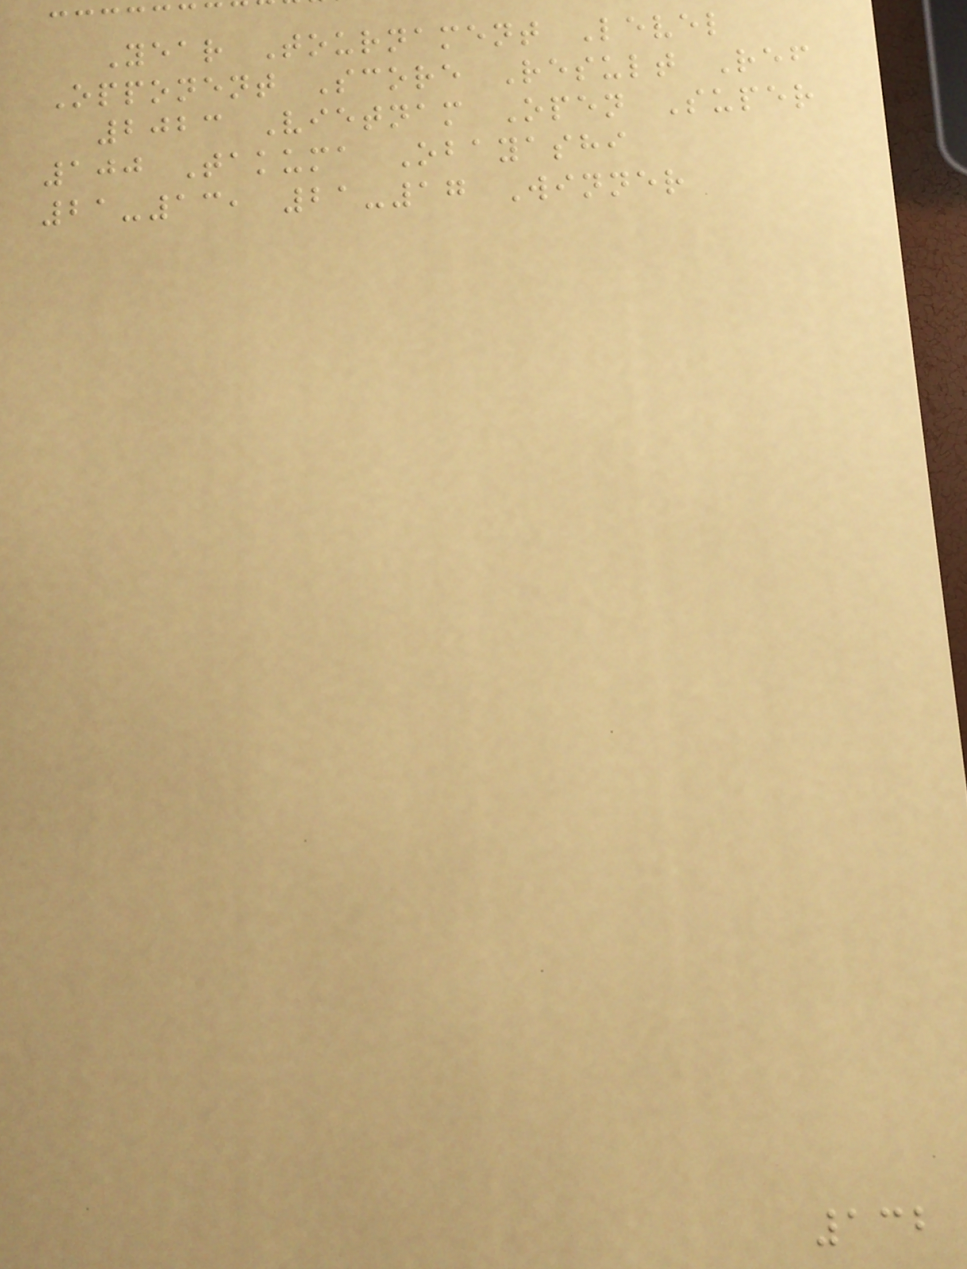Year Tournament Level
Opponent Score Result Ref
2023 Vietnam Open Super
100 Takuma Obayashi
21-13, 21-17 Winner
132
